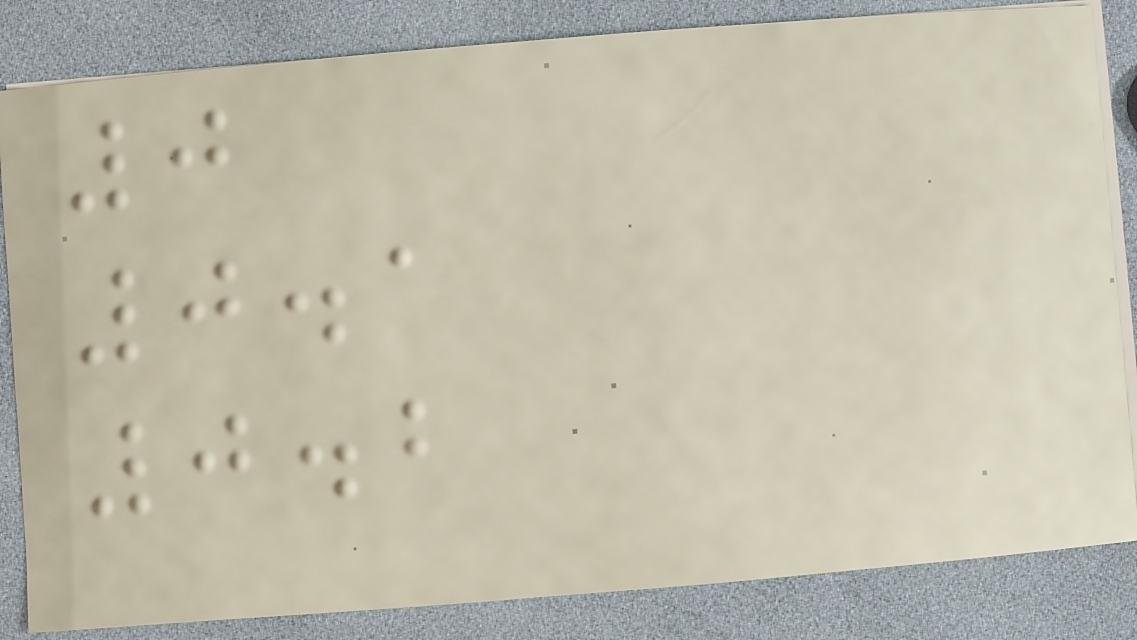0
0.1
0.2
